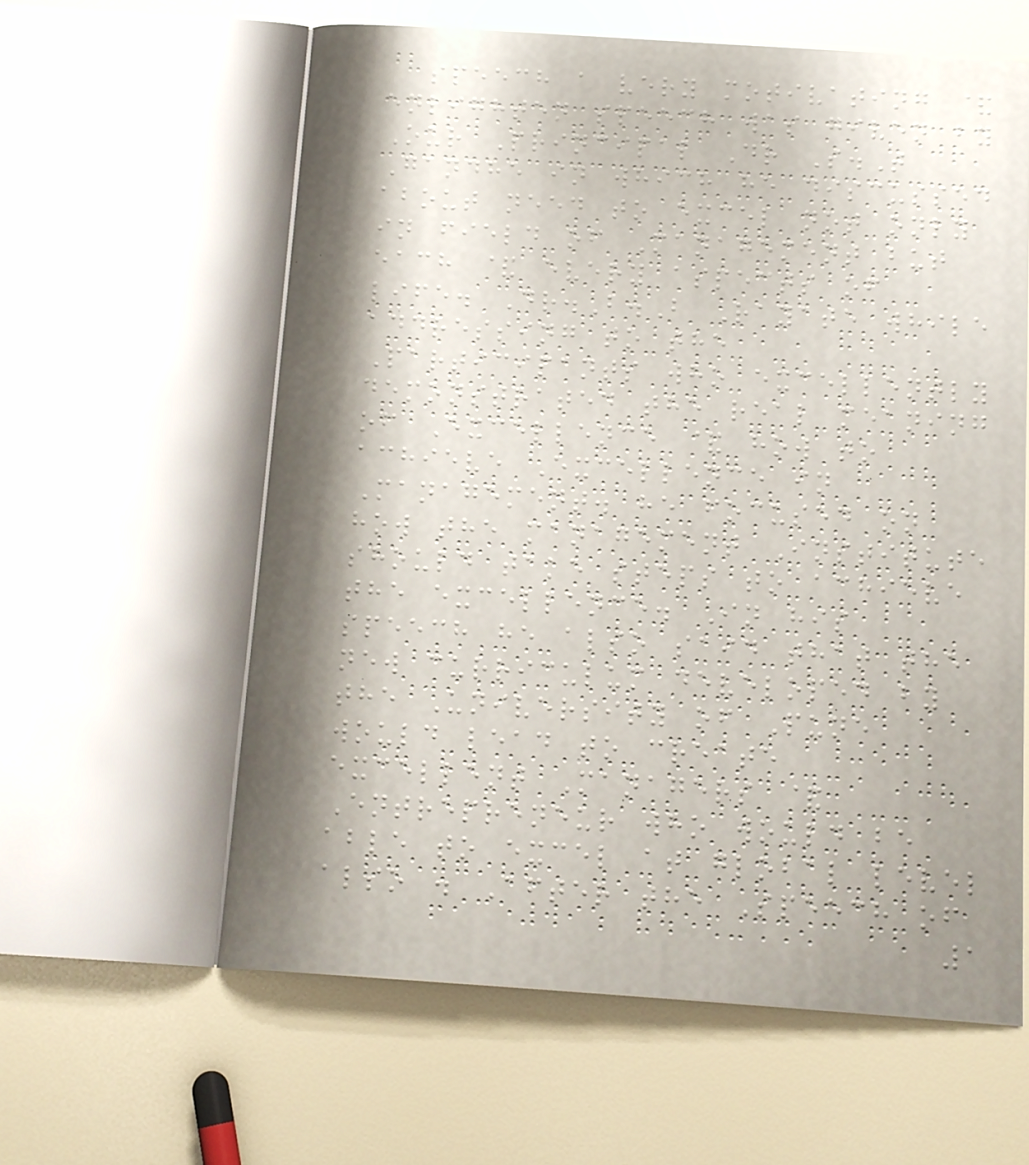speech a very motivating &
enlighten speech was given by
Our Principal Dr S.T
Gandhe in which he discussed
about need to excel not only
in field of Management but
each & every aspects of
life. Dr.B.B Rayate while
addressing to the
Participants who excellently
demonstrated the real meaning
of Excellence & how to
achieve Excellence in
Management. he focused on
how the management Institute
should take steps to achieve
the excellence. In his
speech he also said that the
new curriculum developed by
the University of Pune
would lead to create
excellent Managers &
Entrepreneur who would be
able to excel at global level
also . After the Speech of
1
